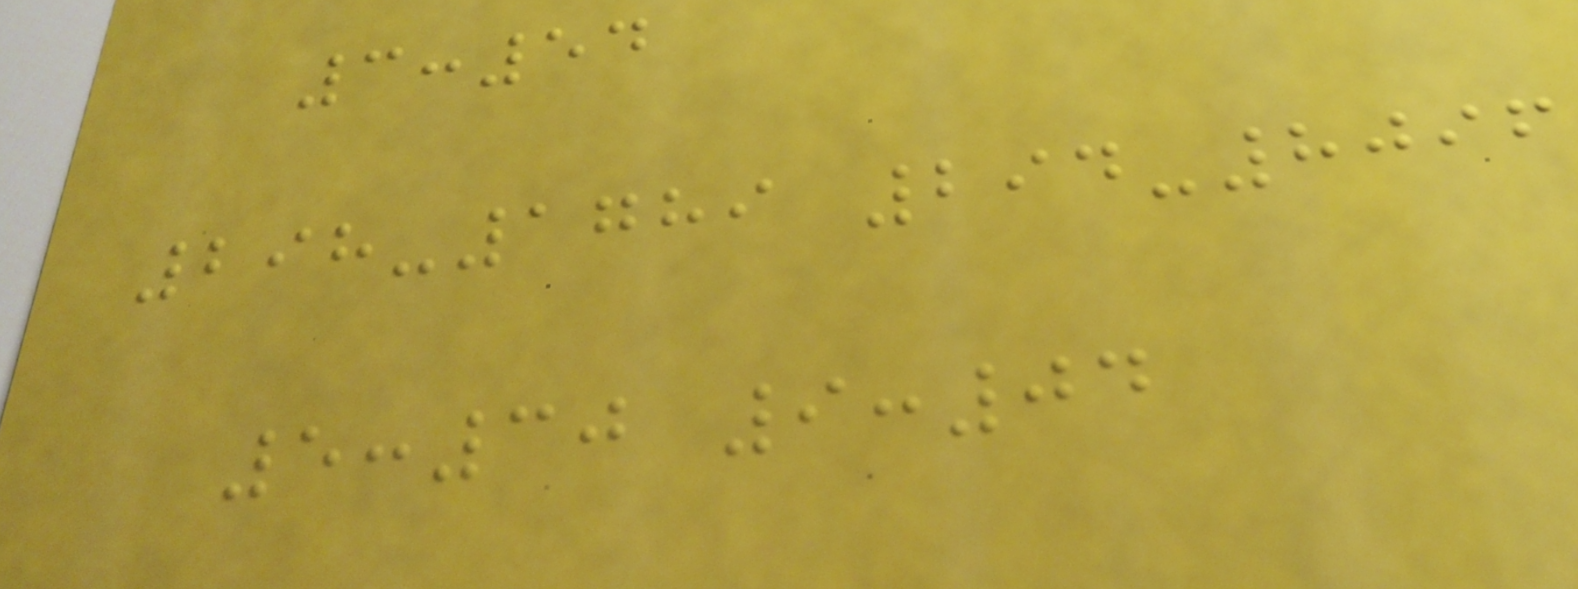3:54
298-1789 294-8096
5:30 9:04
